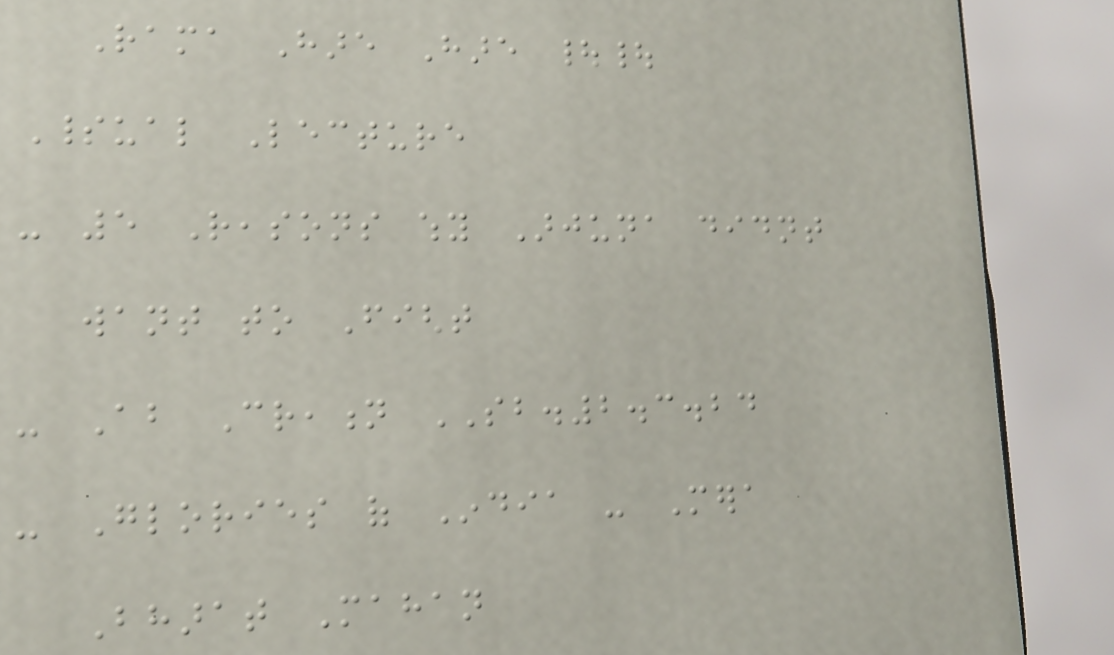Rama Hare Hare ||
Spiritual Lecture
- 5 Reasons why Arjuna didnt
want to Fight
- About Creation SB.2.3.24
- Glories of India - Mera
Bharat Mahan
